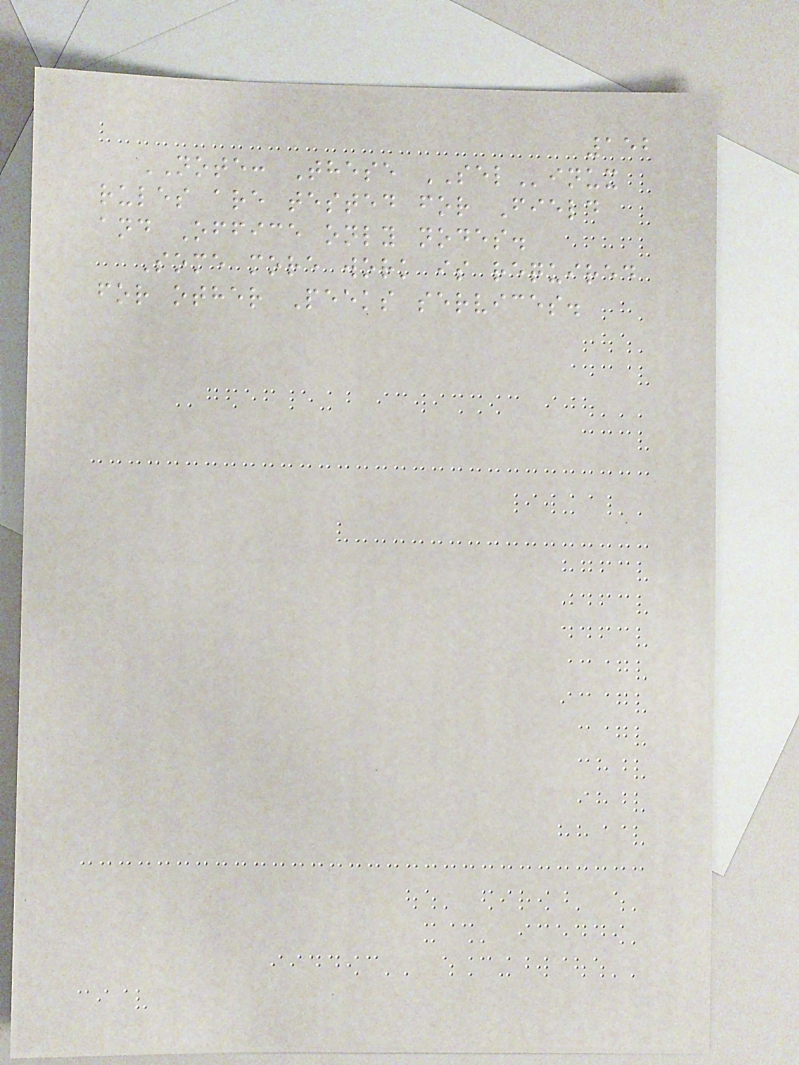152
NOTE: These SELinux
rules are tested for Field
and Office only nodes.
Some more work is required
for other Peeks services.
